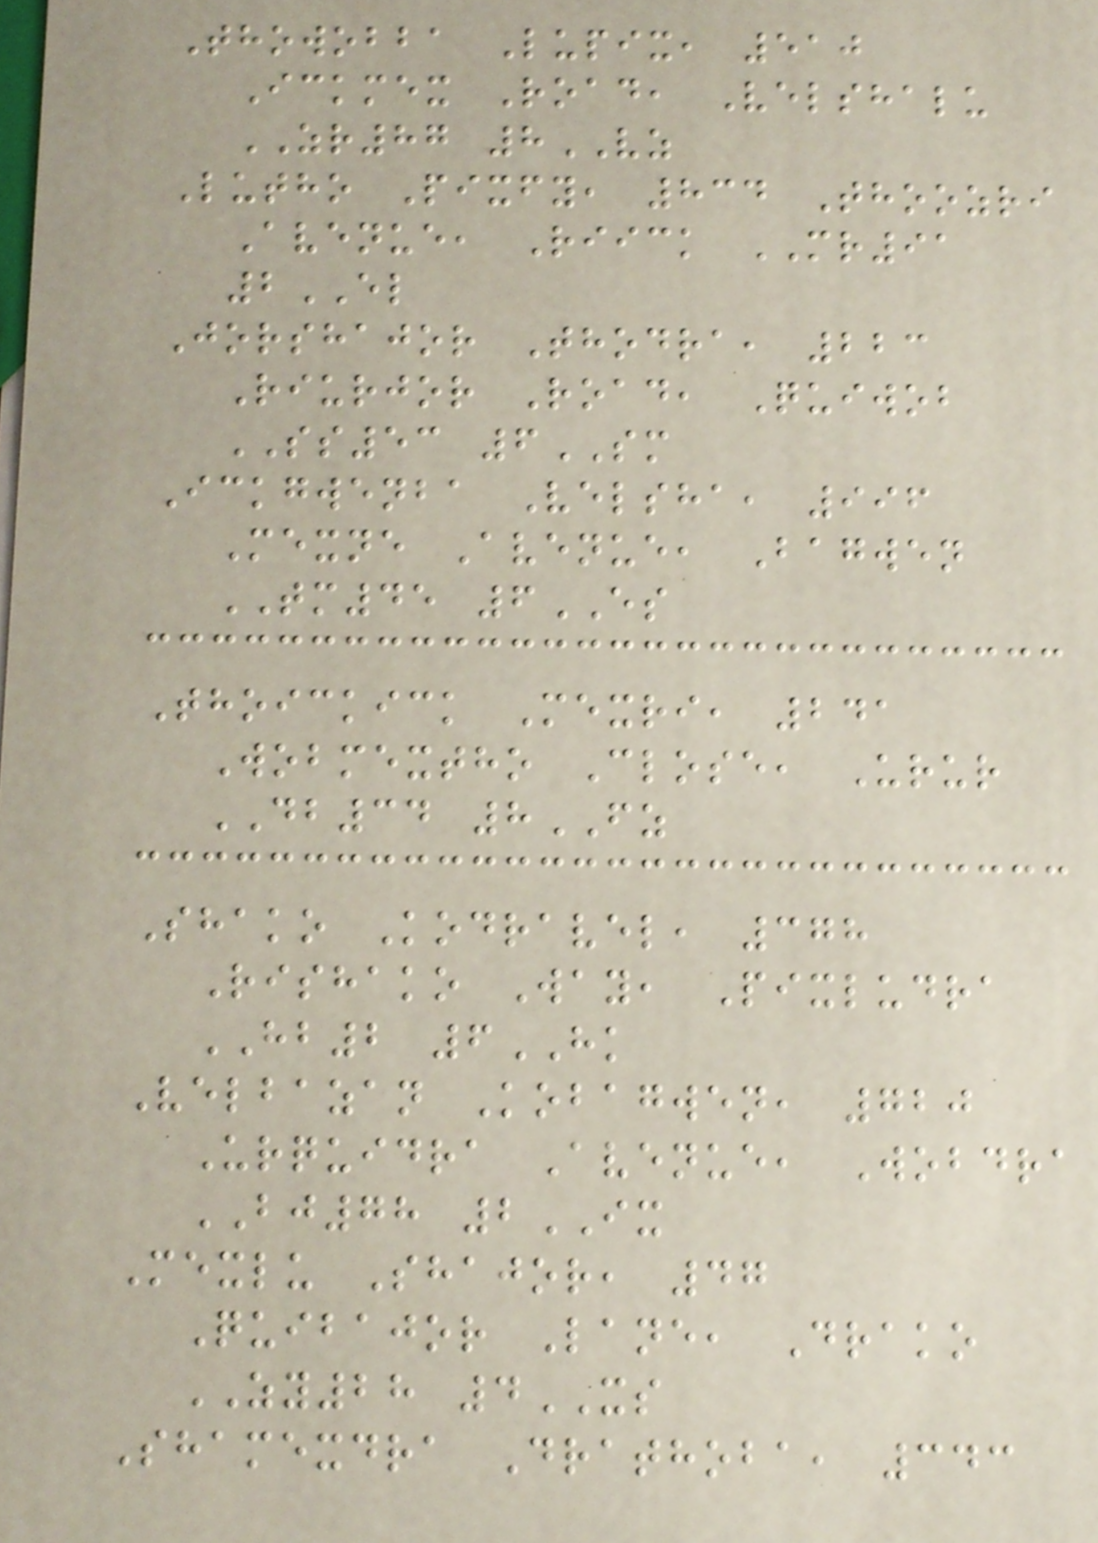Thowobba Lupix, 510
Ickmex Road, Velshalu
ZR87 8VZ
Lutho Pixfy, 834 Thoozri
Avenue, Riick MR91
2EL
Jorshajor Thodra, 223
Riurjor Road, Quiwob
SS53 6SM
Ickgwenba Velsha, 996
Mexne Avenue, Bagwen
TM45 6ES
Thoickick Mexri, 241
Wobmextho Close, Urur
DB34 8FZ
Shako Kodravel, 378
Rishako Way, Pixludra
HB2 6HK
Velbazan Kobagwen, 720
Urquidra Avenue, Wobdra
BJ78 2IX
Mexlu Shajor, 47
Quibajor Lane, Drako
ZY28 4XS
Shamexdra Drathoba, 343
